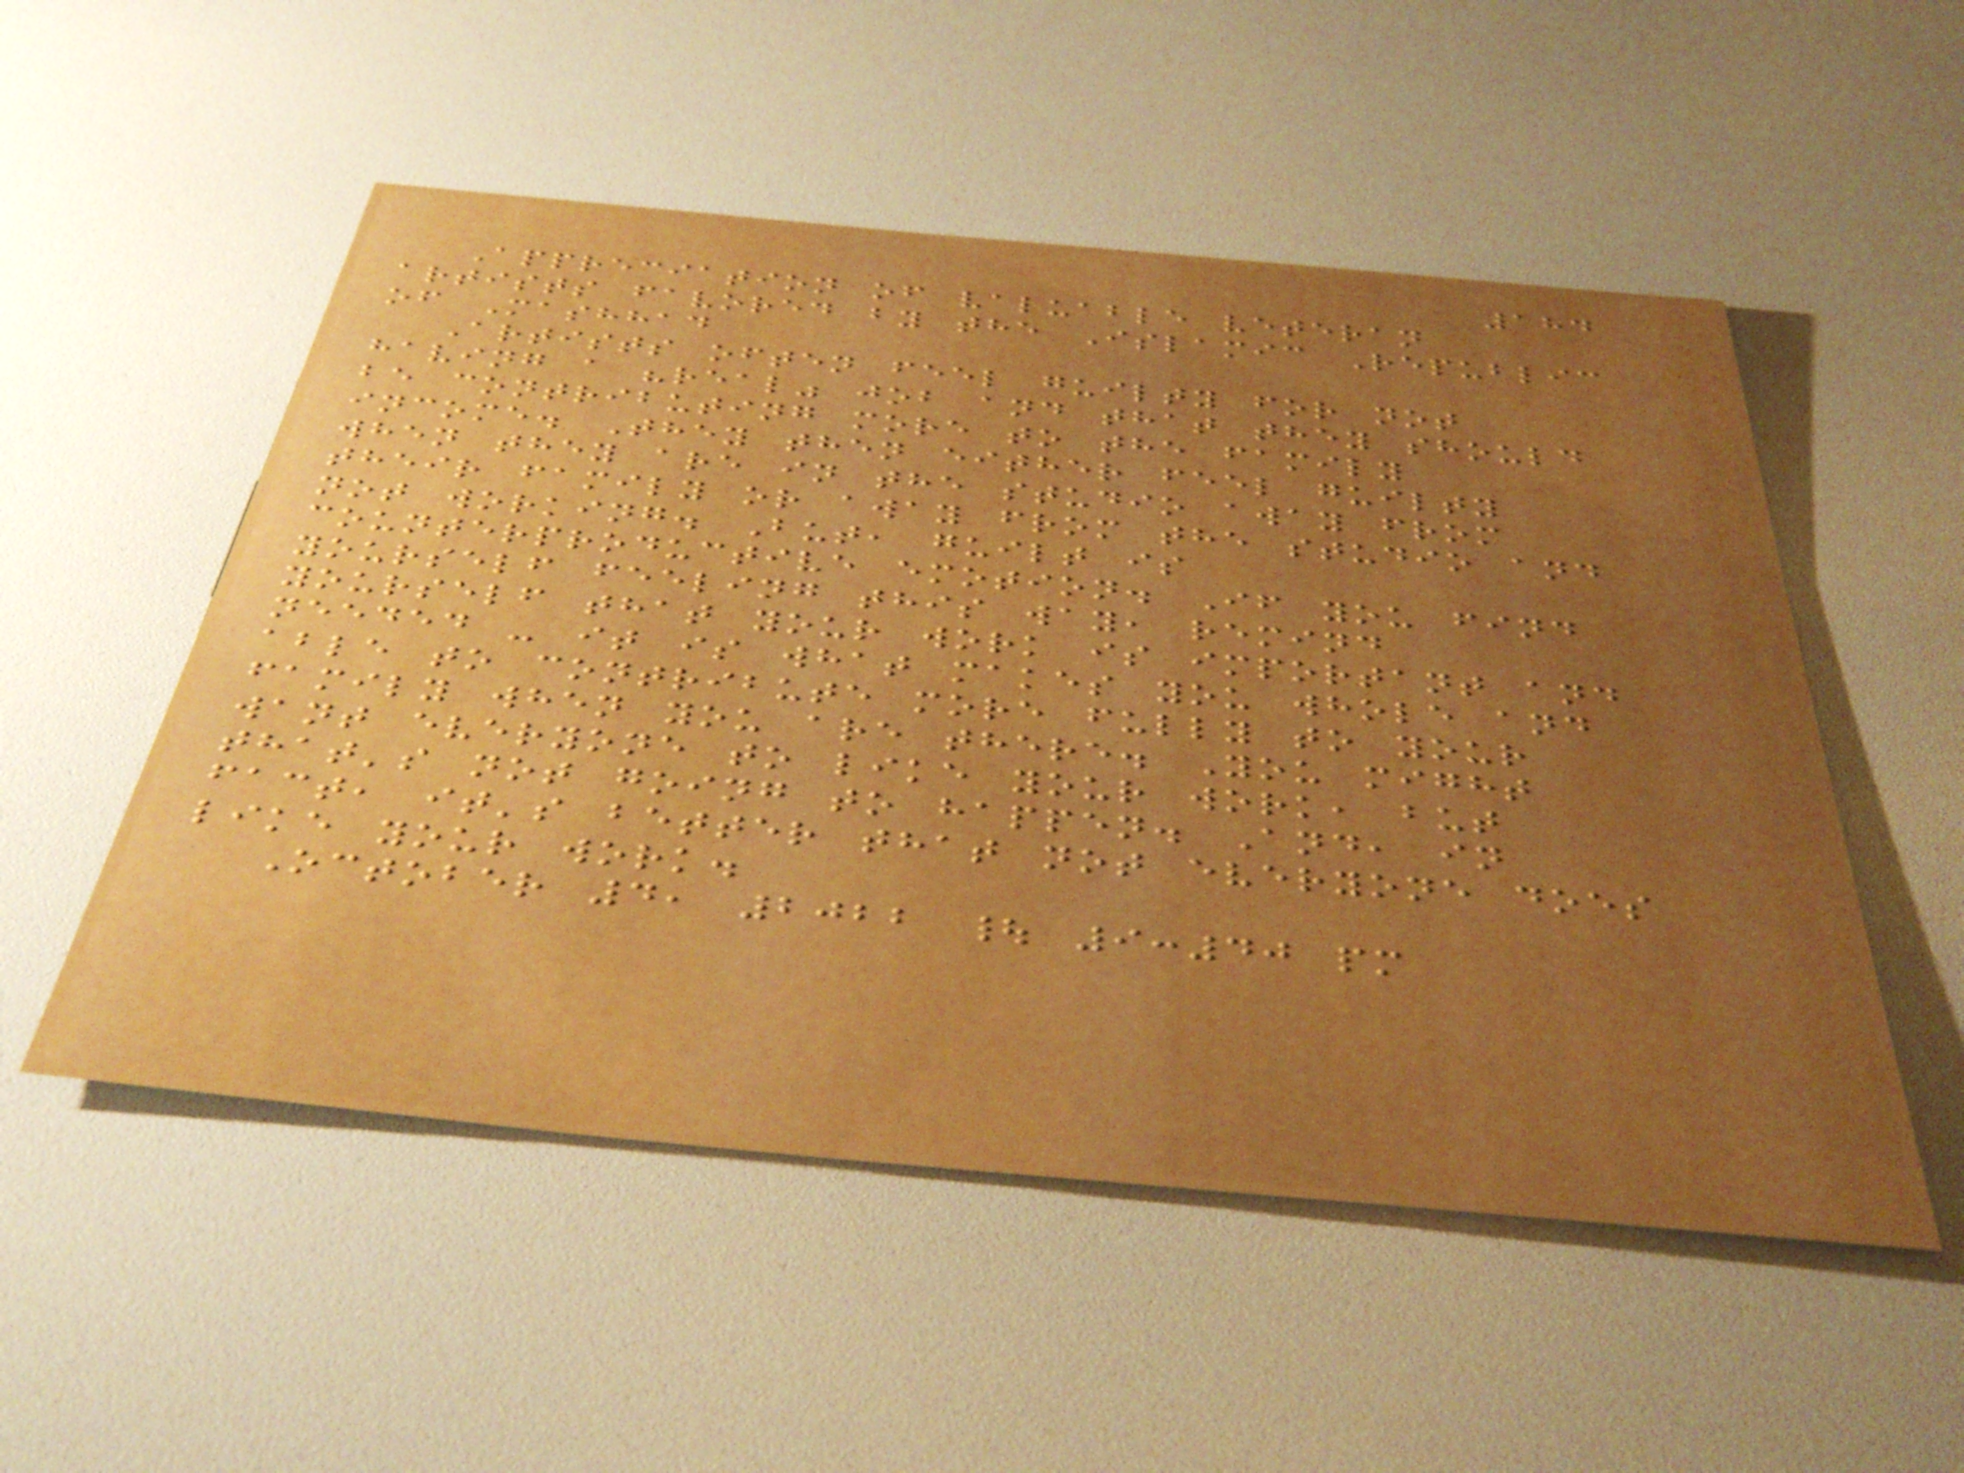184
Appreciation of valuable veteran
artists favored by the Islamic Republic
of Mashhad
Artists often feel guilty for not
having a "real" job and that they should
be contributing more to the family
income. They then either feel guilty
when they are in the studio away from
their family or away from the studio and
not working. But, guilt is
counterproductive emotion. If you find
yourself feeling this way, remind
yourself that your work is important and
needed - it is what makes you whole and
able to contribute more fully to your
family when you are there. You might
want everyone to like your work, but
that's not going to happen. And, in
fact, it's better that not everyone does
like your work.
October 4, 2022 | 9:40 pm
